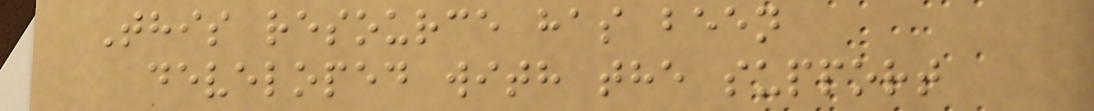This resource has been
developed with the support
